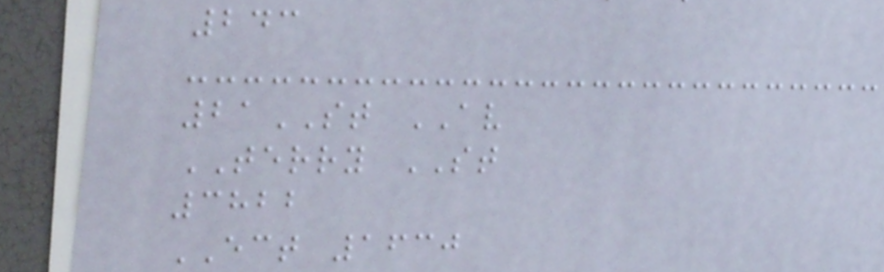243
21ST AV
TERRY ST
3822
ECT 1630
